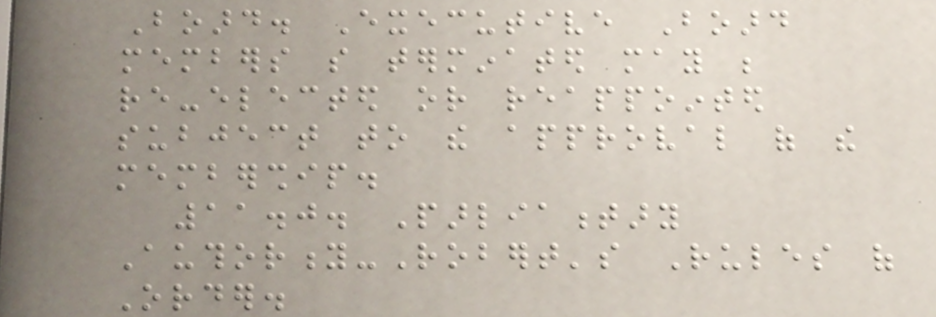Board. Executive Board
members so terminated may be
re-elected or reappointed
subject to the approval of the
membership.
11.0. Parliamentary
Authority-Robert's Rules of
Order.
